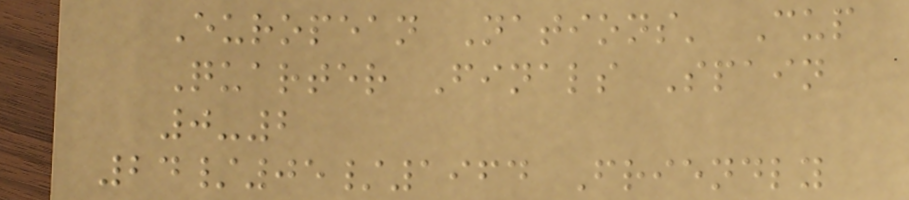European Nations' Cup
Quarter Finals Spain
0-2
24/05/1964 Friendly
